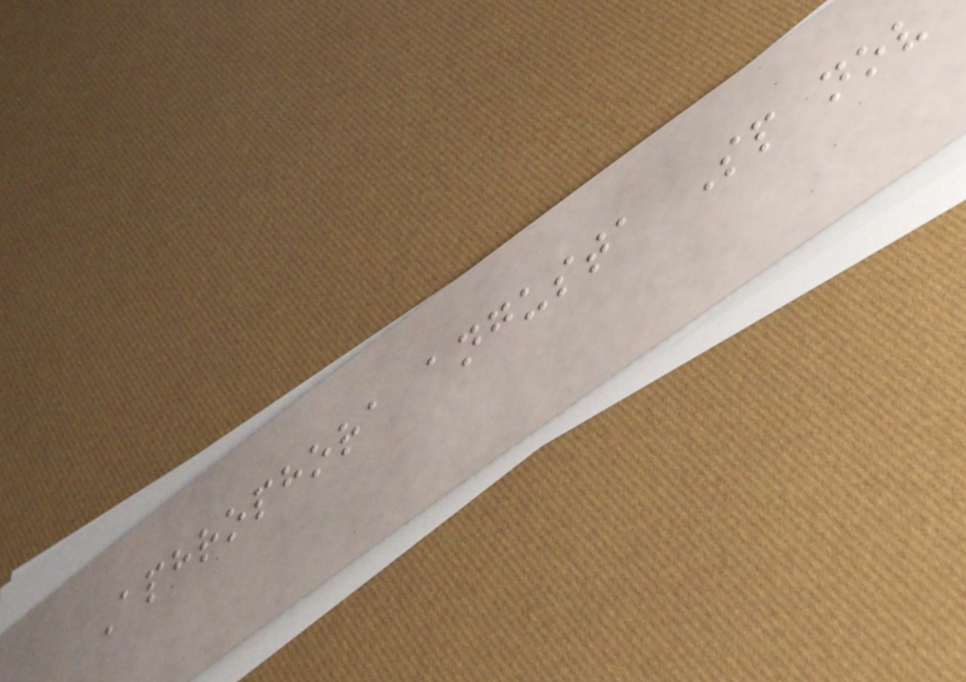Aphrophora angusta Sp nov
